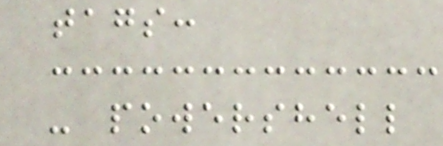tags:
- powershell
